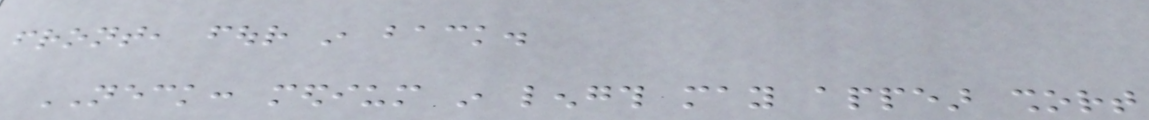front, four in back.
NECK: medium in length may appear short
